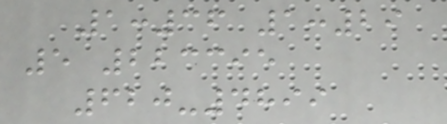1:36 1:29
5 223395
620-4899
